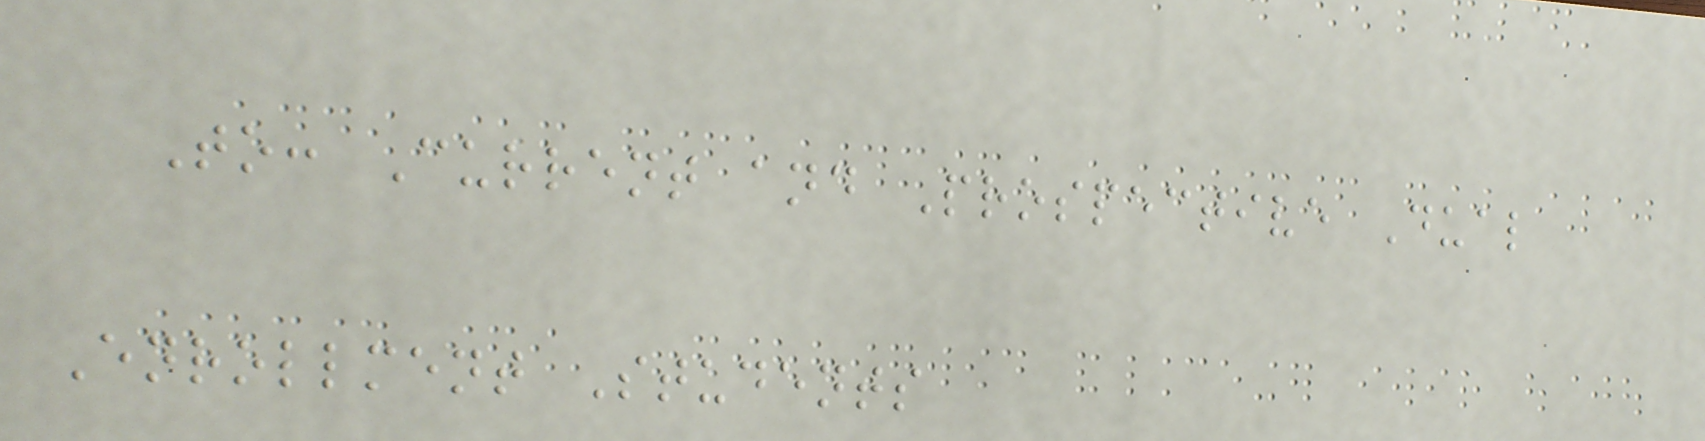To: Current and Prospective Dual
Enrollment Students
